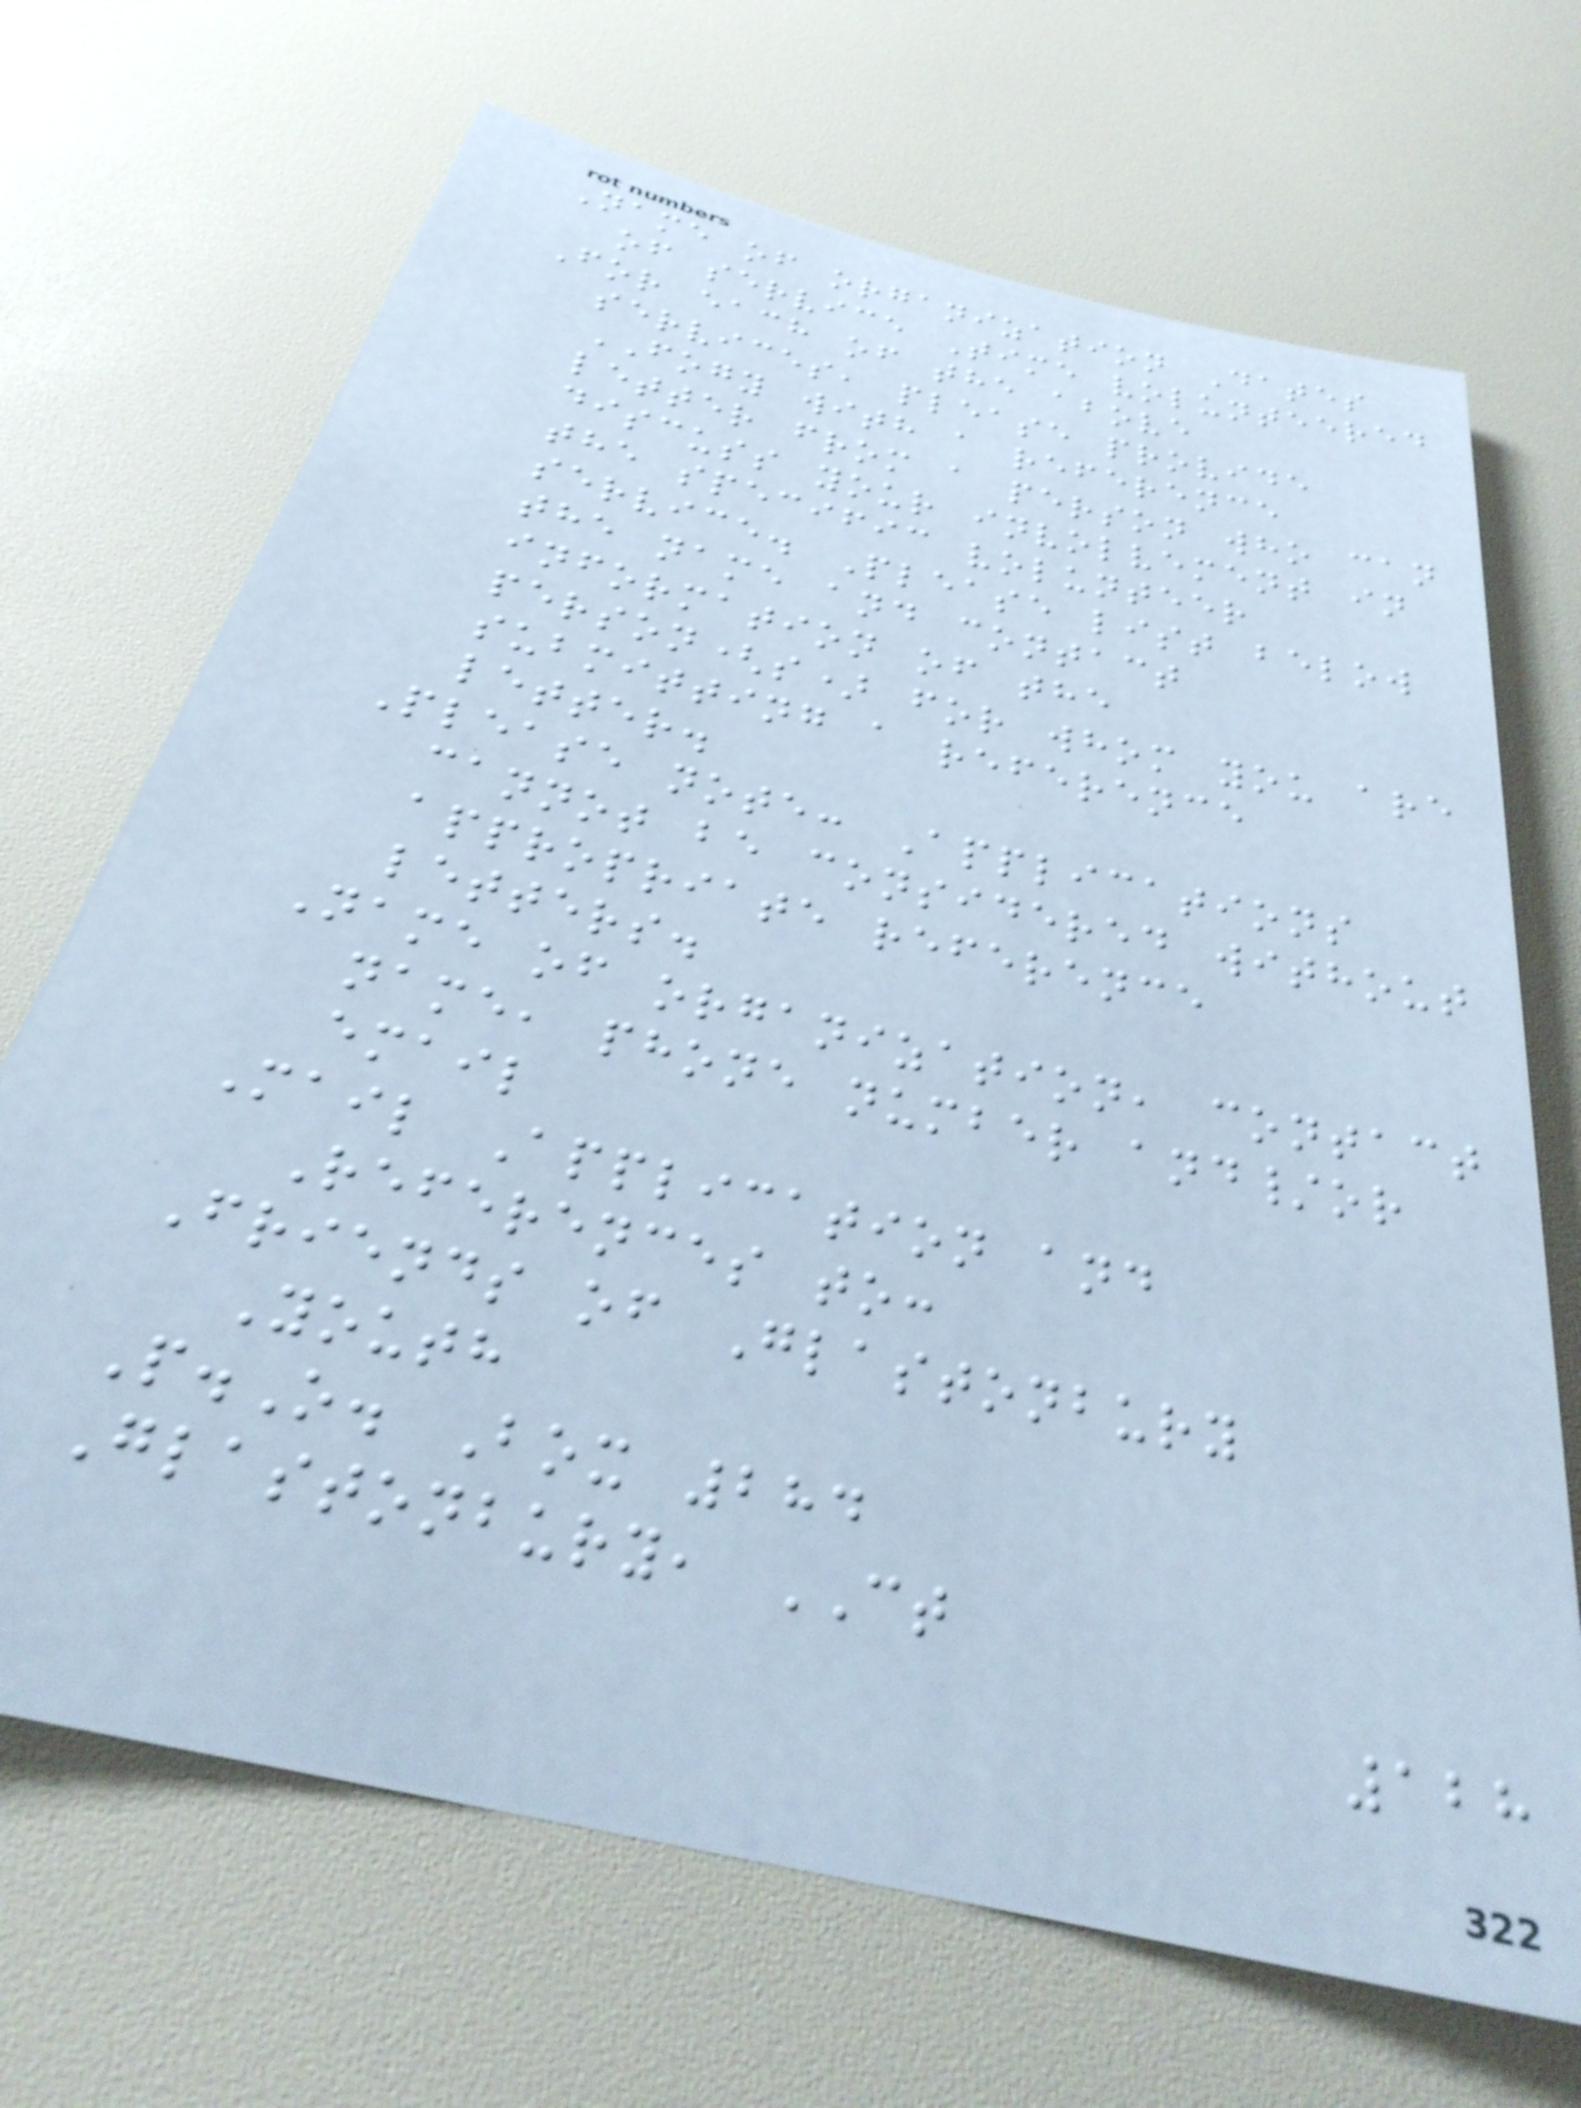Name of organization Dates
of service Time volunteered
For each of the above
services, please provide
FOGY with a reference
letter from a person who can
discuss your involvement in
the specific volunteer
service. Please list below
the name and contact
information of the
person(s) for whom you are
submitting a reference
letter.
Please note: Applications
cannot be considered without
appropriate reference
letters.
Name of organization, contact
name, phone number and/or
email
Mail Application and
References to:
Friends of Glastonbury
Youth
P.O. Box 284
Glastonbury, CT
128
